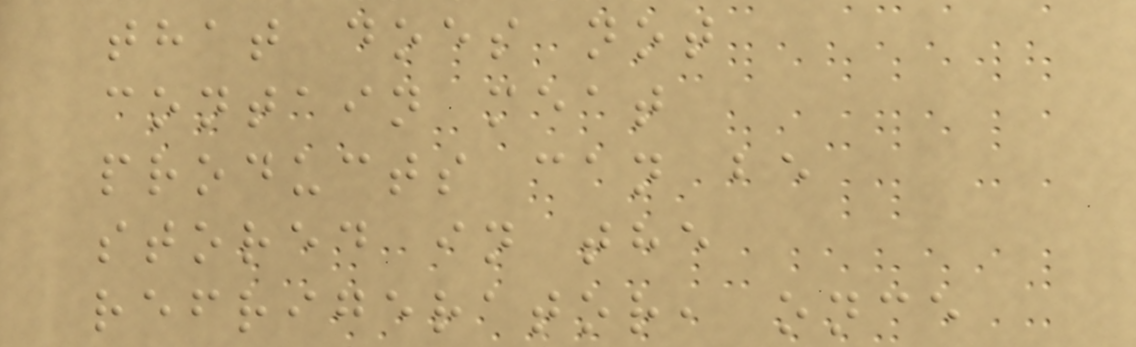that does not
contain meat
products can be
stored in the
refrigerator, once
